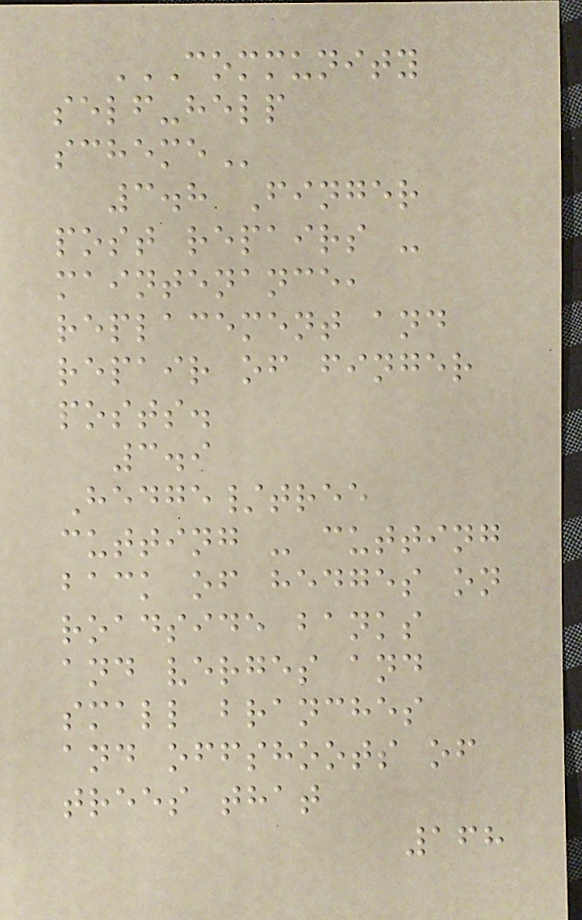COMMUNITY
SELF-HELP
SCHEME
3.8 Finger
post repairs -
maintenance,
replacement and
repair of finger
posts.
3.9
Hedge/tree
cutting - cutting
back of hedges on
roadside banks
and verges and
small branches
and offshoots of
trees that
168
